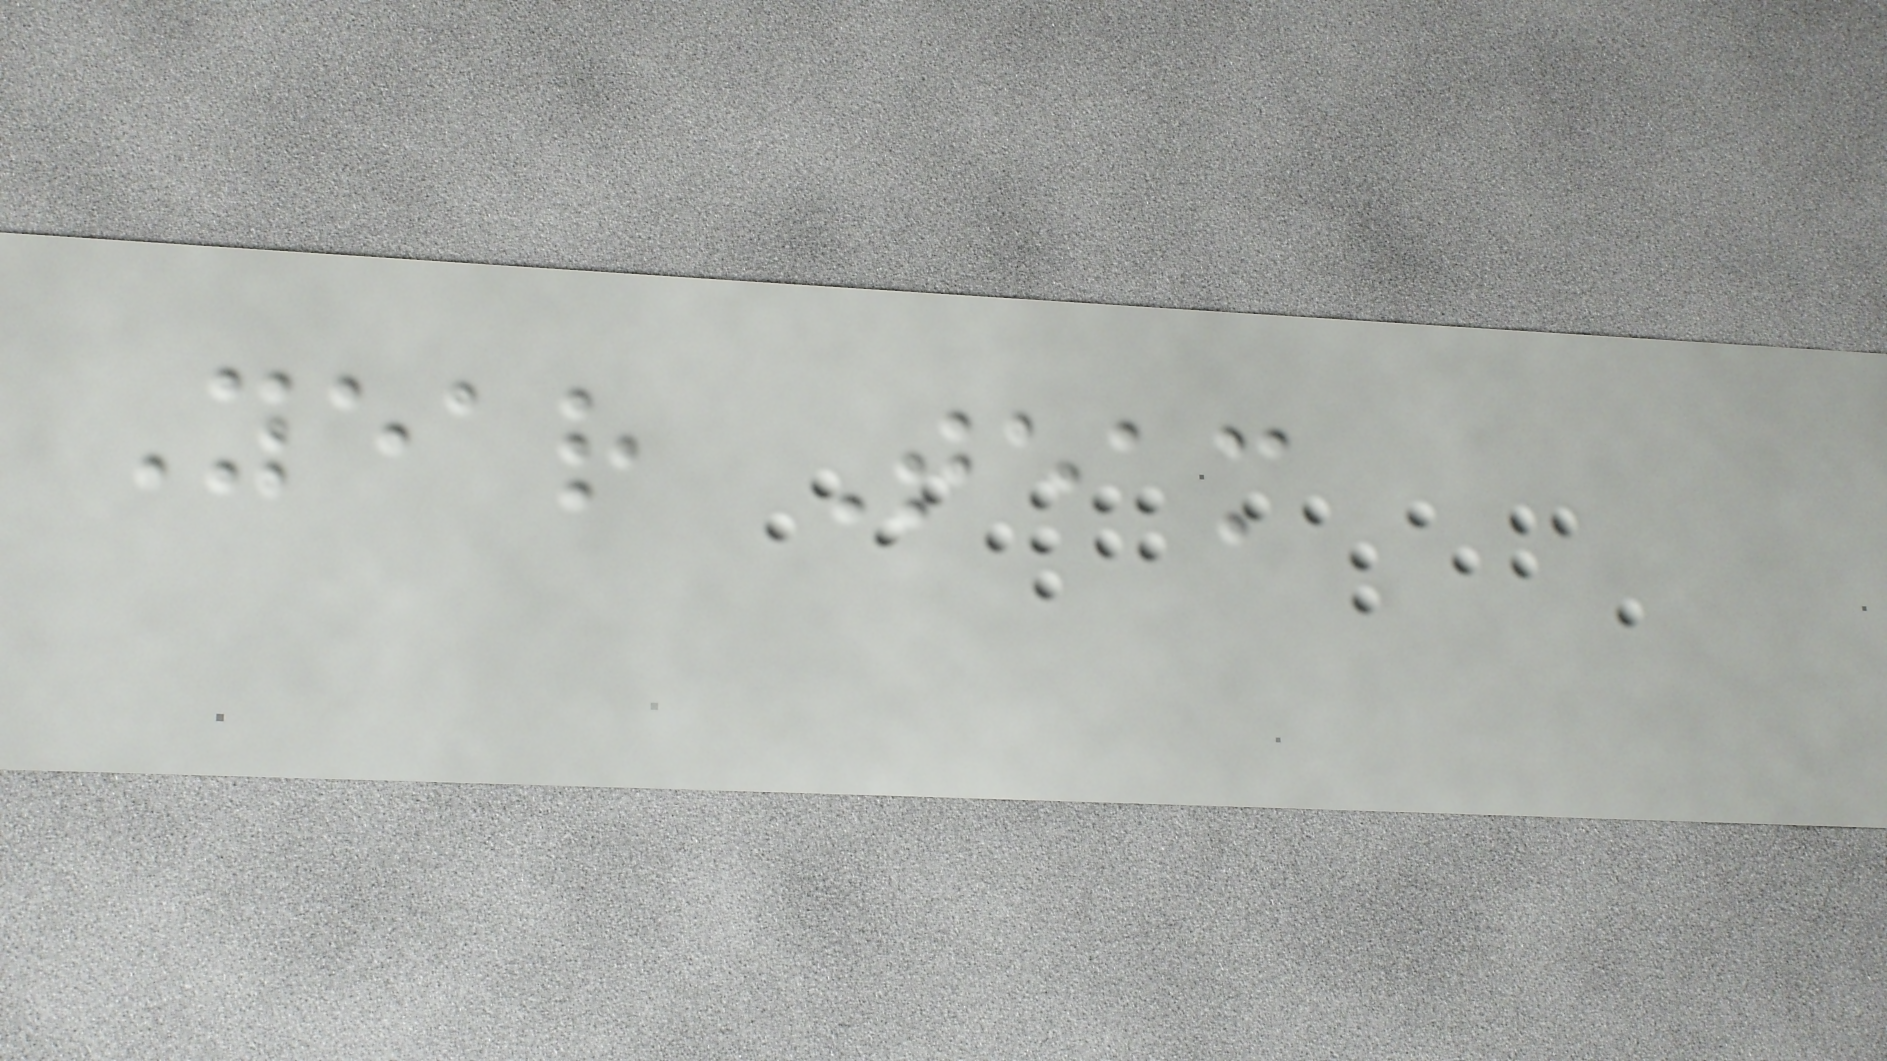Year Team
